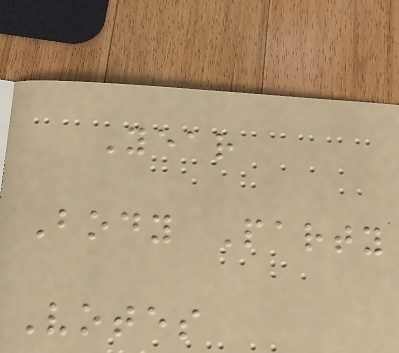Year
Body Party
Votes
